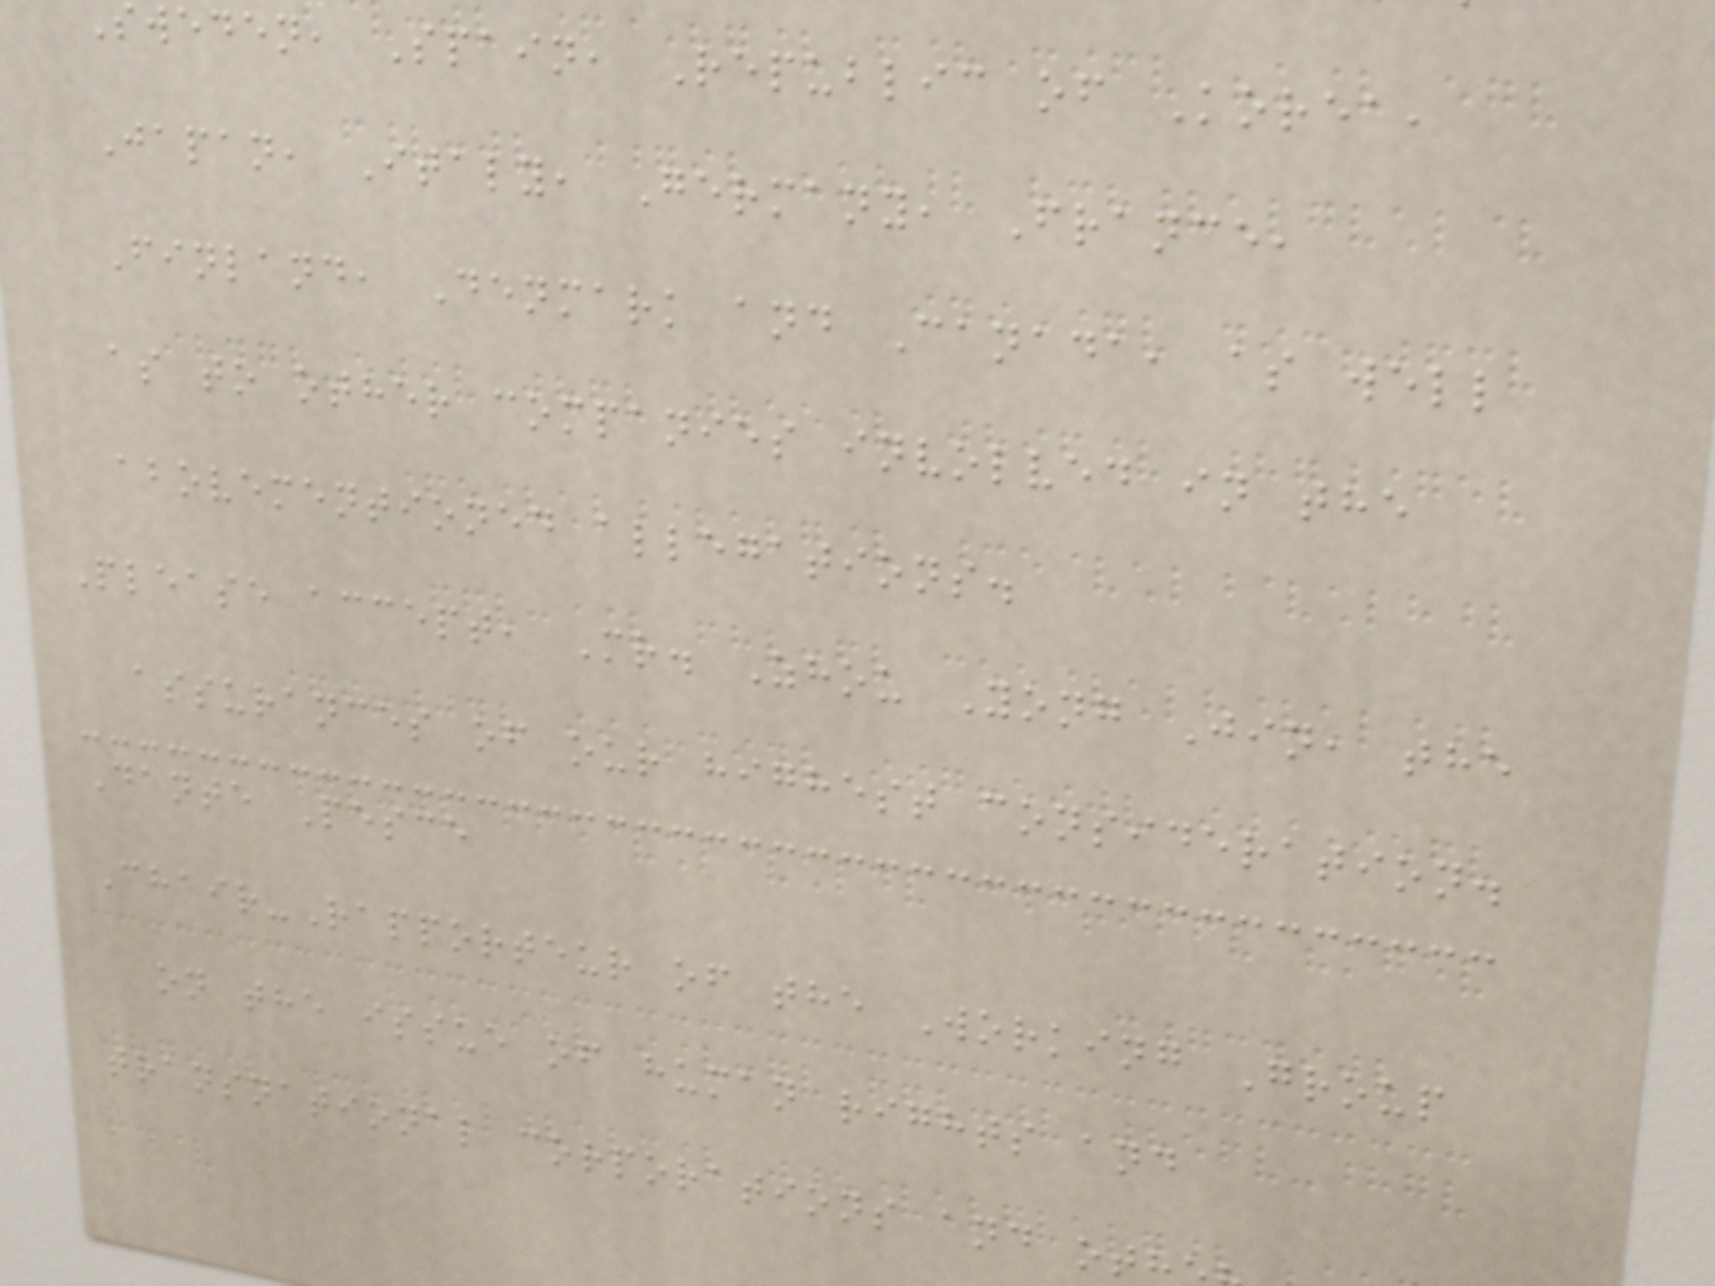sweden, Spain, Republic of Korea,
Japan, Italy, Germany, France,
Finland, Denmark and Canada, as well
as to other companies involved in the
abovementioned allegations.
Please accept, Mr. Zhou Yong Jin, the
assurances of our highest consideration.
Dante Pesce
Chair-Rapporteur of the Working Group
on the issue of human rights and
transnational corporations and ot
